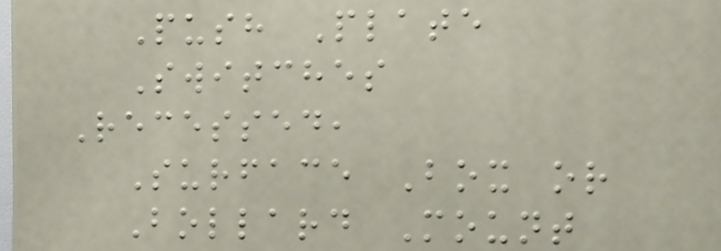Push Plate
Switches
Recessed,
Surface Box or
Bollard Mount
